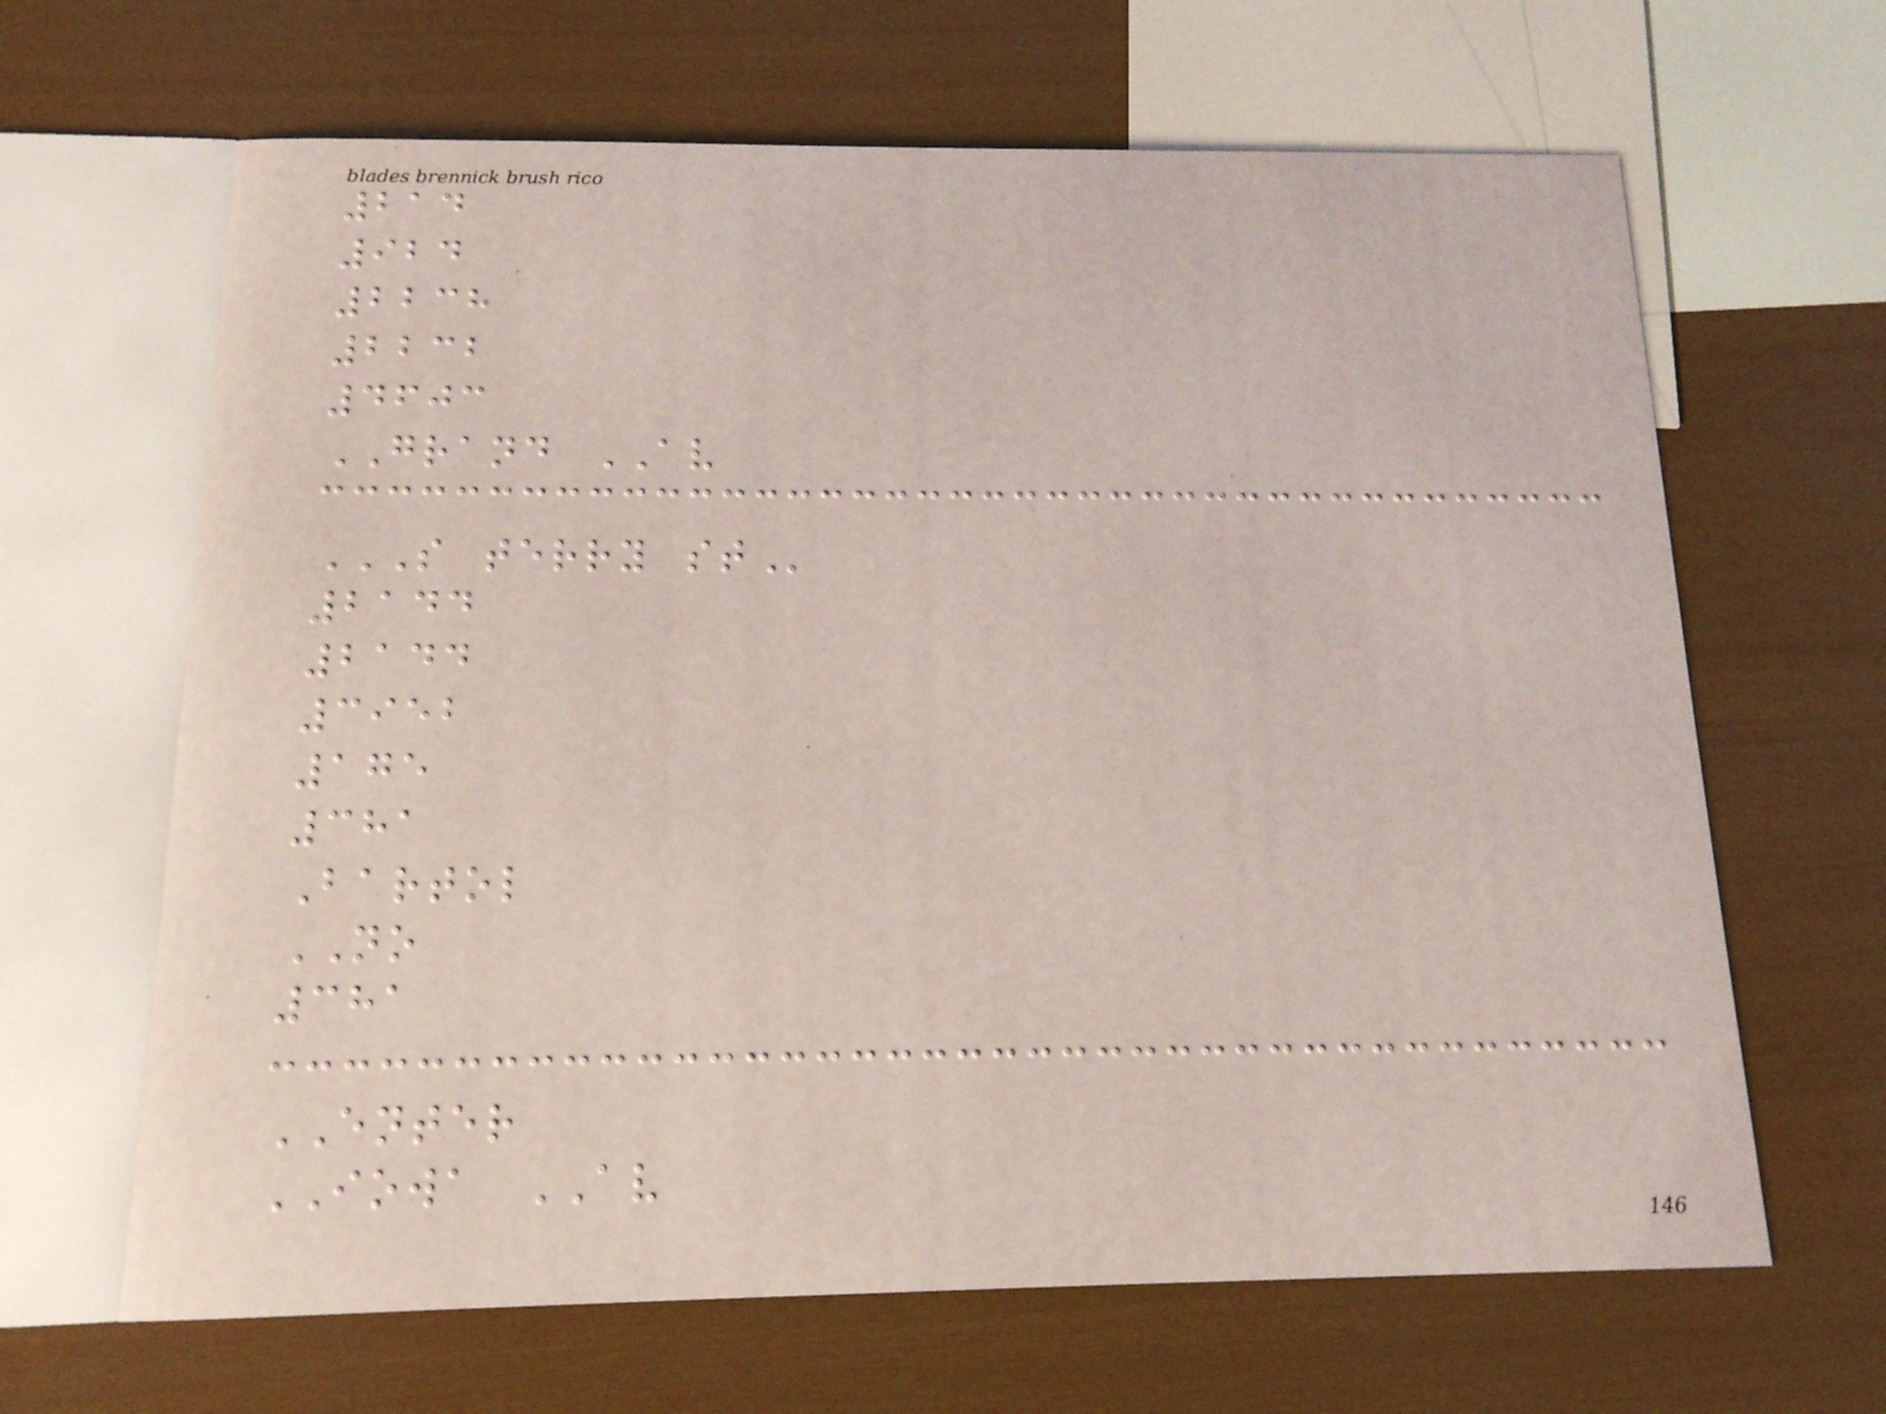214
924
2238
2232
4603
GRAND AV
S TERRY ST
2144
2144
3952
175
381
Bartol
NO
381
ENTER
IOWA AV
